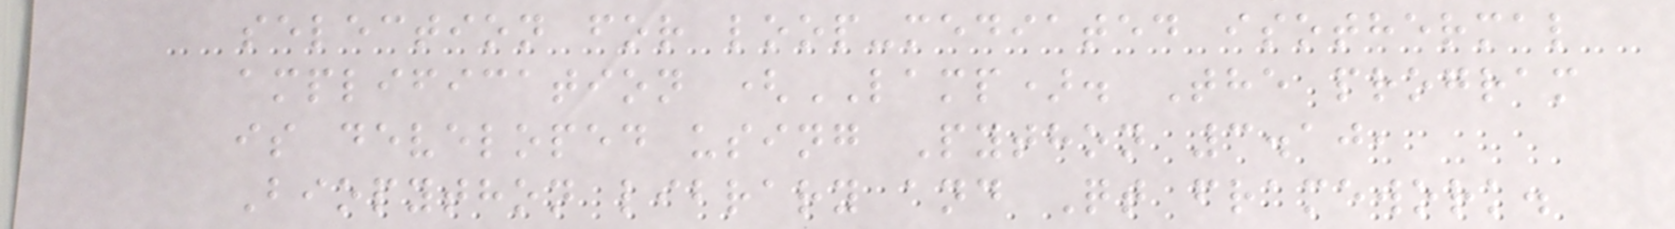selection for loop-mediated isothermal
amplification (LAMP). The program
is developed using Python 3.10,
Biopython library and Qt framework.
